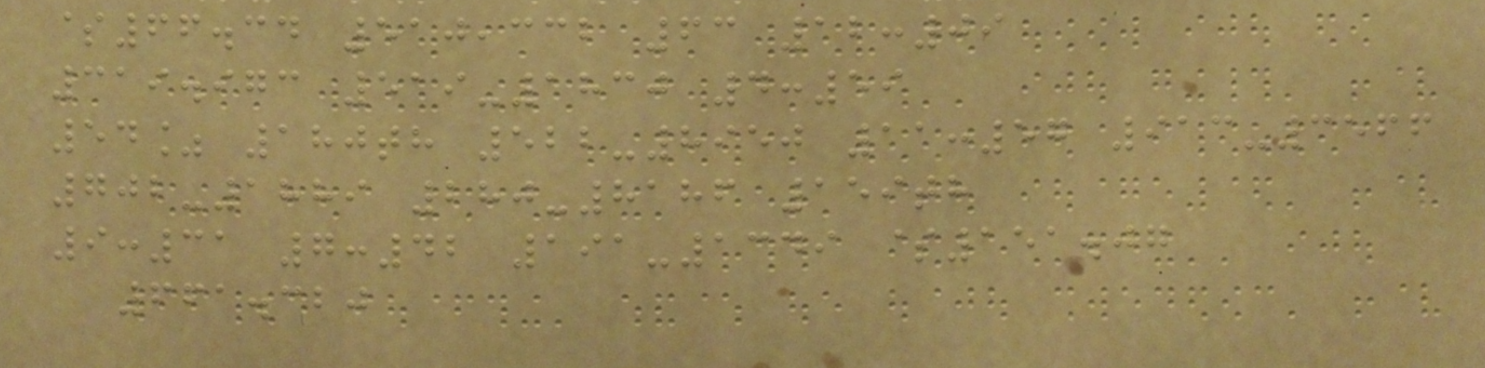$66.34 510,332 63 12:09
319.973 519-1830 4:59
54% 180th 522-8950 11:57 913-3566
702-1889 280-8186 159th
9:31 7:42 191-1349 $151.07
661.320
